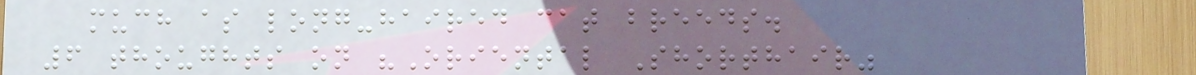much as long-haired cat breeds.
6 thoughts on "Oriental Shorthair"
